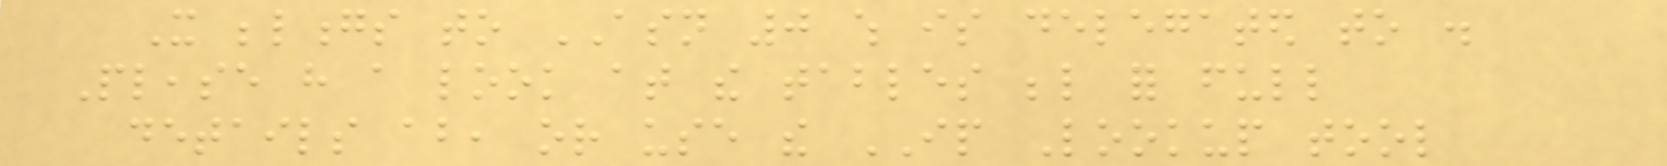It belongs to ASN 0 which is delegated to .
Please have a look at the tables below for full
details about, or use the IP Lookup tool
